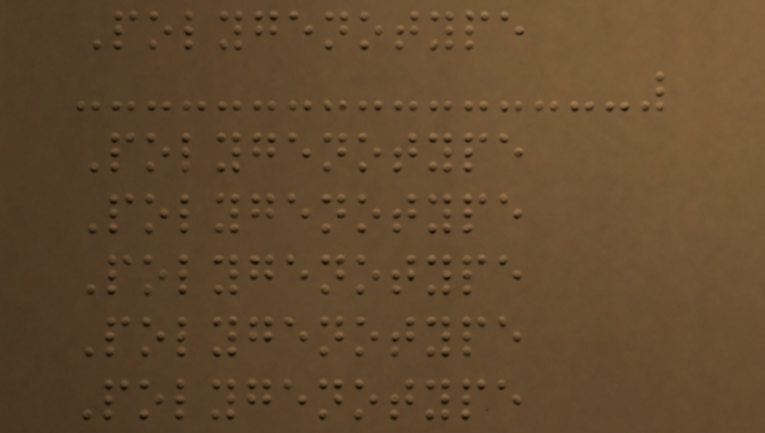Polygenotype
Polygenotype
Polygenotype
Polygenotype
Polygenotype
Polygenotype
